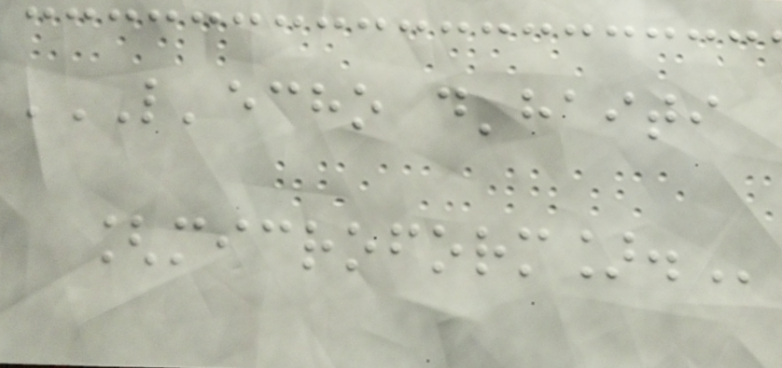L'ECHO D'HAITI
[MICROFORM].
